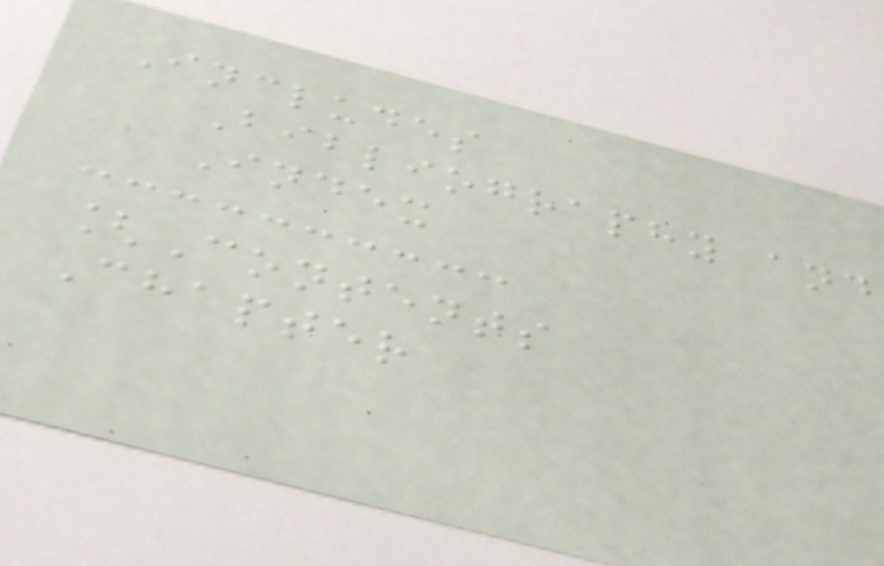Includes
Bibliography and
Index
[Contents
Chapter
